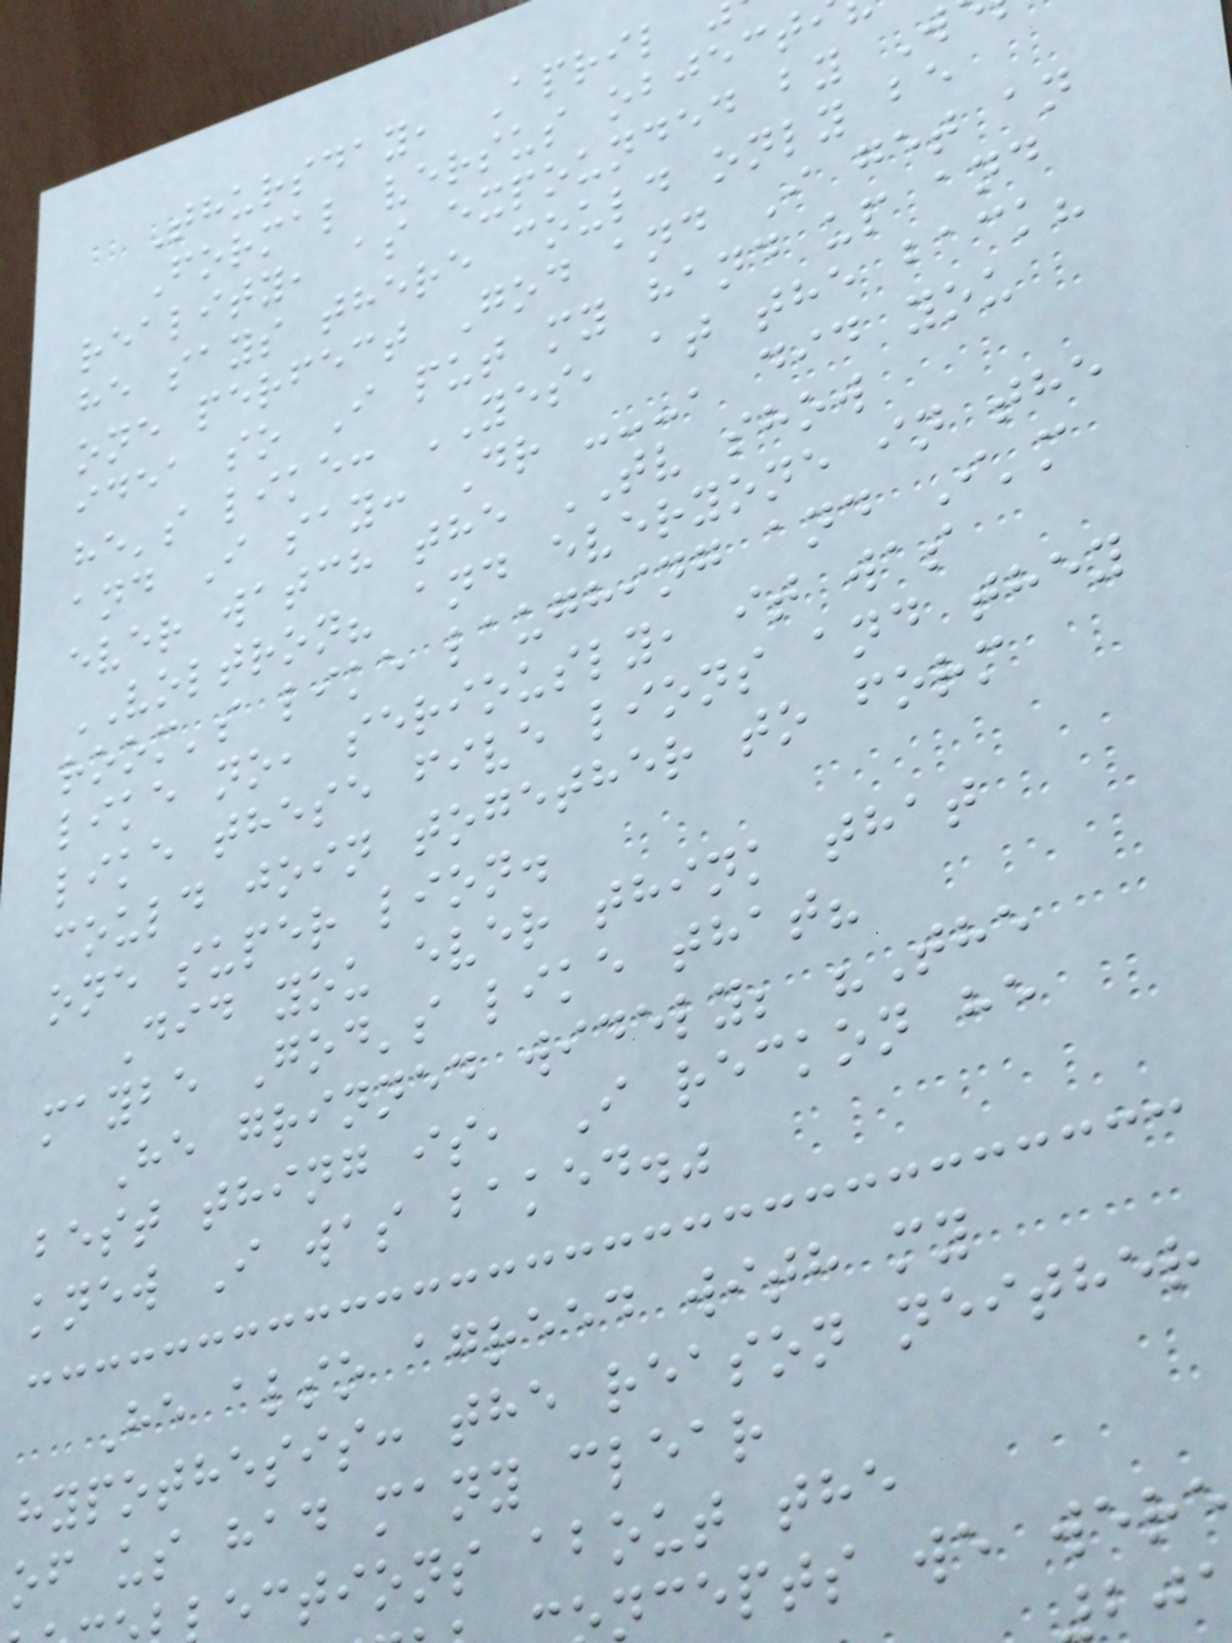Thursday, April
Formal versus object
reality, as expounded by W
he says there could only be
one perfect God and I get an
idea so I put my hand up and
he's like: YES, at the back?
and I say: Dr ---, did you
ever watch the TV show
VOLTRON? and everyone in the
room's like laughing and I'm
like no, seriously, it was
like these five lions and they
could join together to form
one super lion.
Did you ever think that
maybe God's like that?
He grinned widely; "The
best thing is, I reckon he
knew I was baked."
He also agreed with my
hypothesis: the reason neither
of us had many clear
ections about the
ncepts we were
